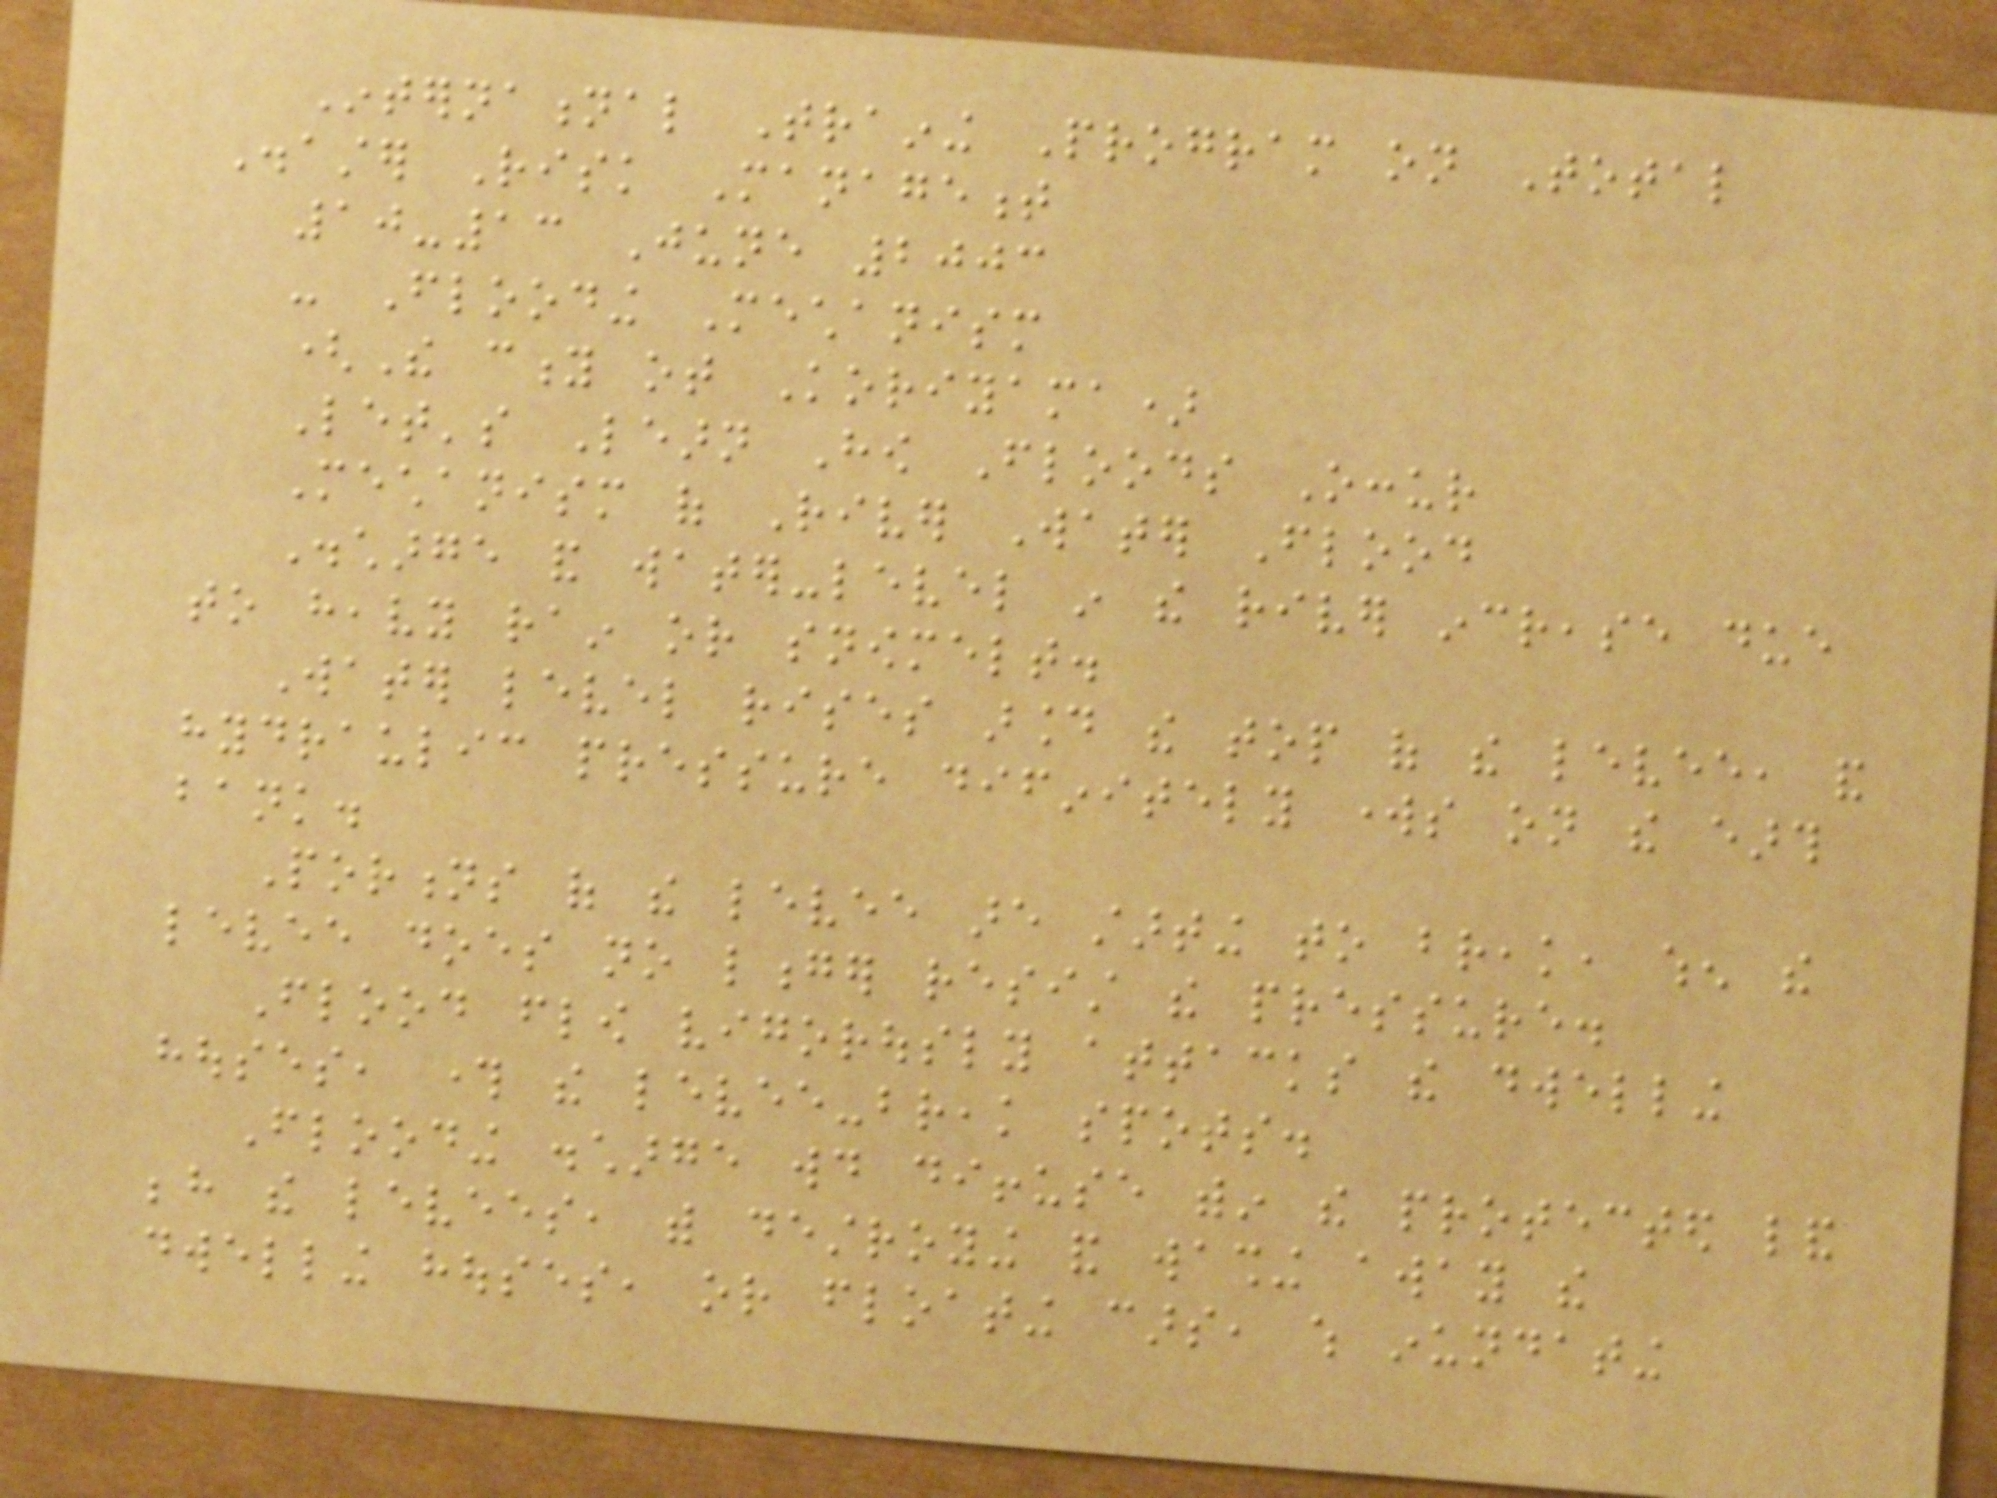International Training Program on Total
Disaster Risk Management
10-13 June 2003
- Flooding Mechanism
(The city ot Koriyama)
Let's Learn How Floods Occur
Mechanism of River Water Flood
Discharge and water-level in the river increase due
to heavy rain or snowmelt.
Water level rises around the top of the levee, and
hydraulic pressure difinitely works on the earth
bank.
Portions of the levee are starting to break, when the
levee does no longer resist the pressure.
Flood flow vigorously attacks the dwelling
houses, through the levee-break spots.
Flooding discharge would diffuse within the protected land
behind the levees, with destroying and washing away the
dwelling houses, or floating cars, which inundating
